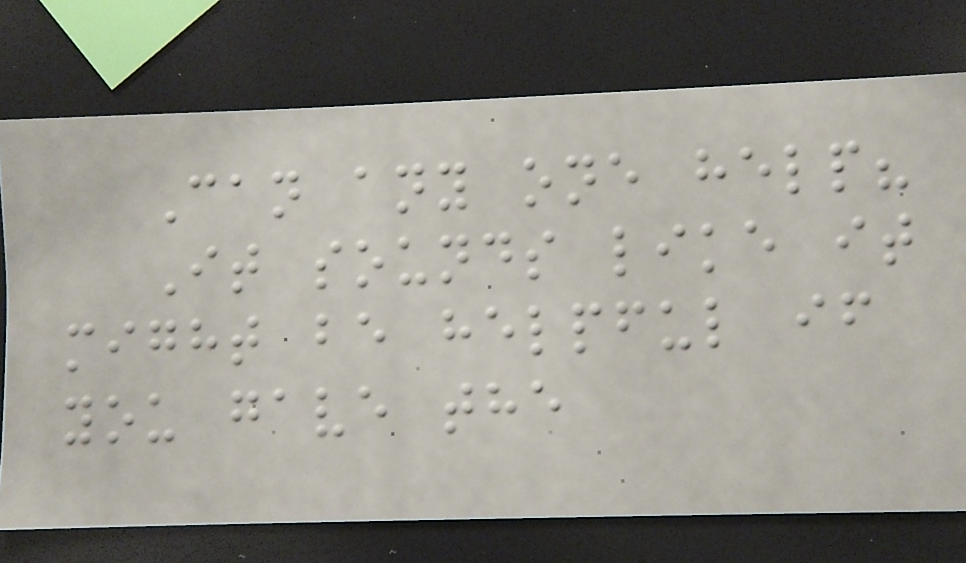Can any one help?
It sounds like it
might be helpful if
you gave the
